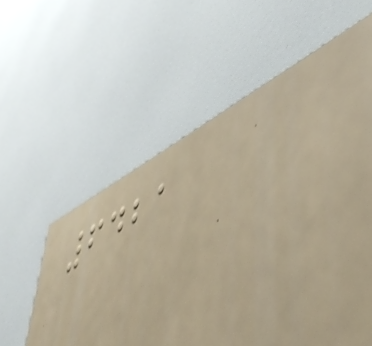6421
